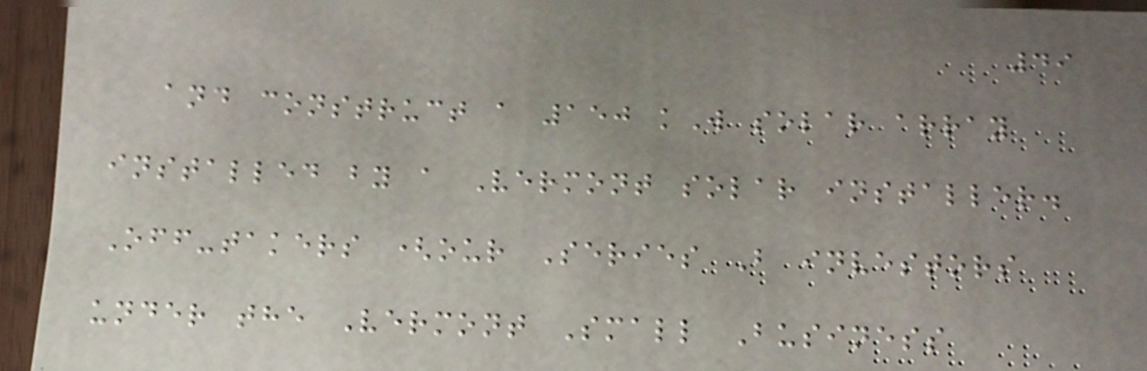49
and construct a 150 kW solar array
installed by a Vermont solar installer.
Off-takers (our Series B investors
under the Vermont Small Business
